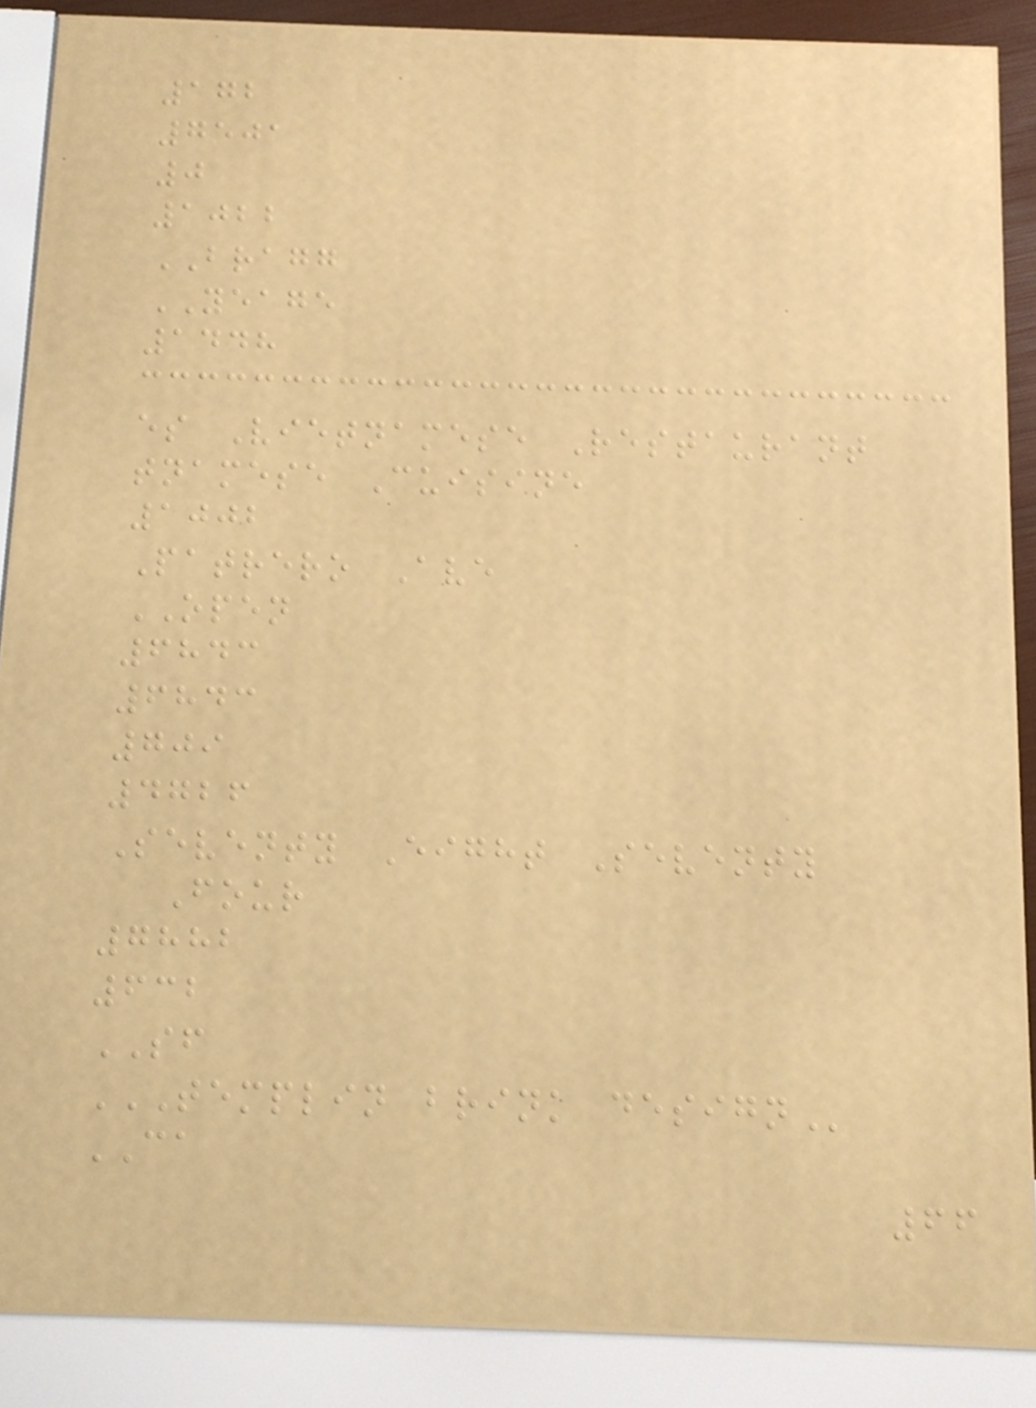172
7501
0
1022
BRAGG
YEAGE
1448
es Vietnamese Restaurant
tnamese Cuisine
1002
Patrero Ave
OPEN
6843
6843
709
4726
Seventy Eight Seventy
Four
7882
632
SF
TEMPLIN BRINK DESIGN
CA
66
